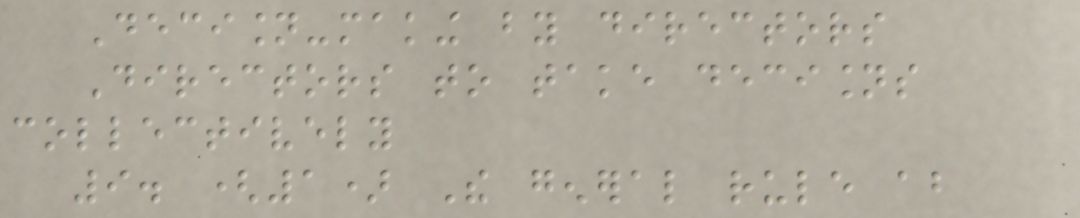Decision-making by directors
Directors to take decisions
collectively
9. (1) The general rule about
